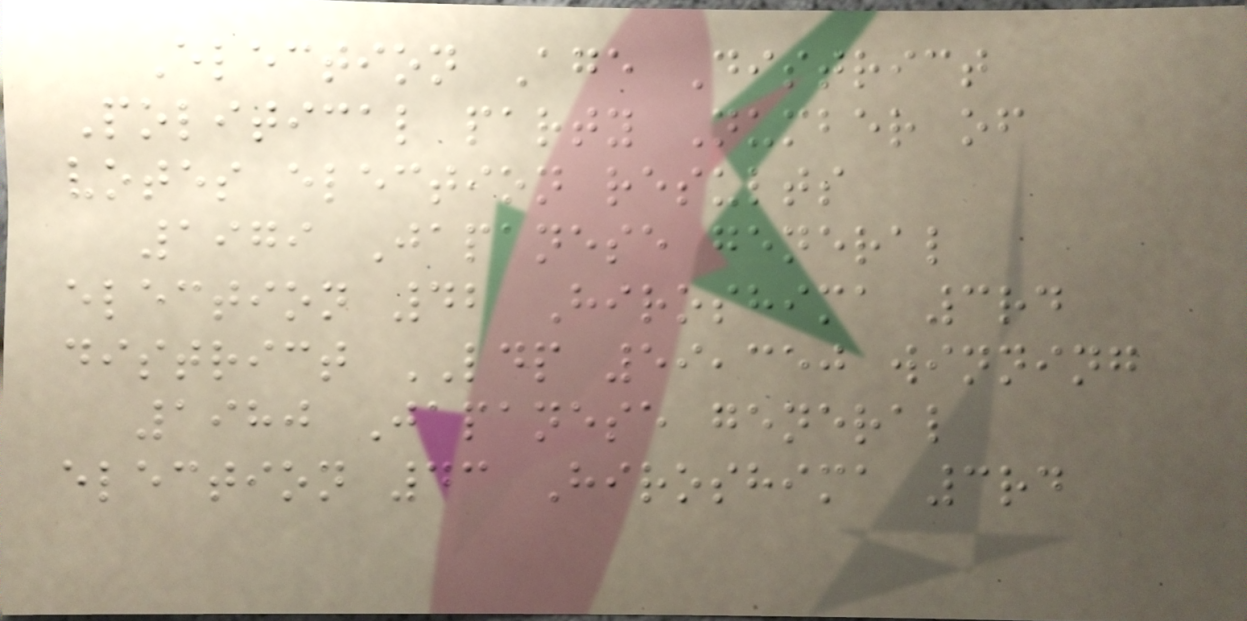Election Age District
Political party Number of
votes election results
1979 Japanese general
election 42 Hiroshima 3rd
district LDP 59,350 winning
1980 Japanese general
election 43 Hiroshima 3rd
